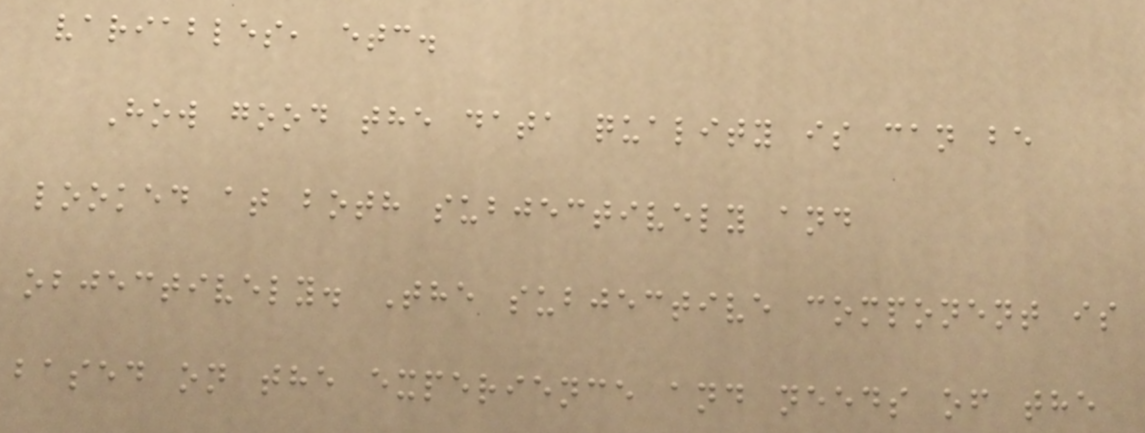variables, etc.
How good the data quality is can be
looked at both subjectively and
objectively. The subjective component is
based on the experience and needs of the
